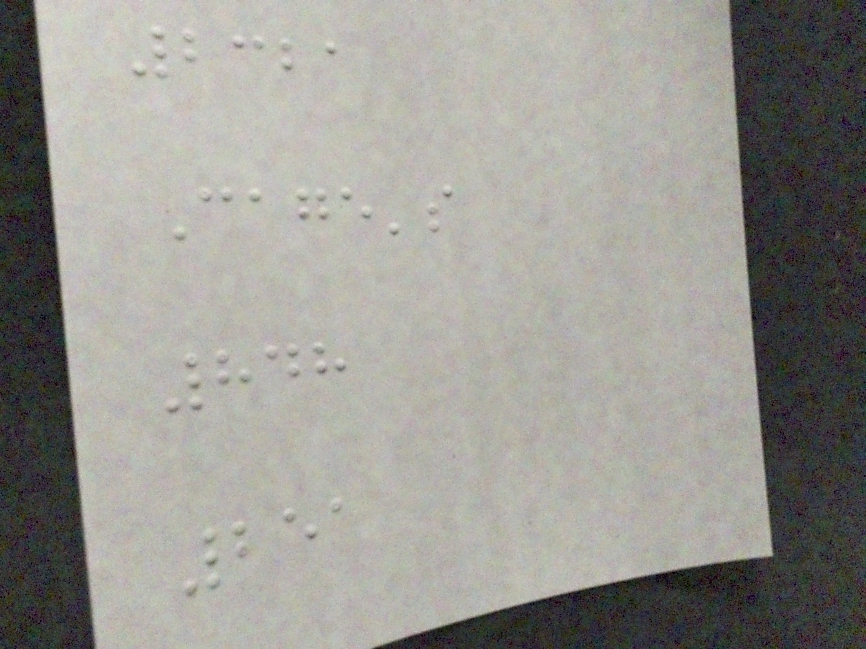2321
Cage's
848
251
